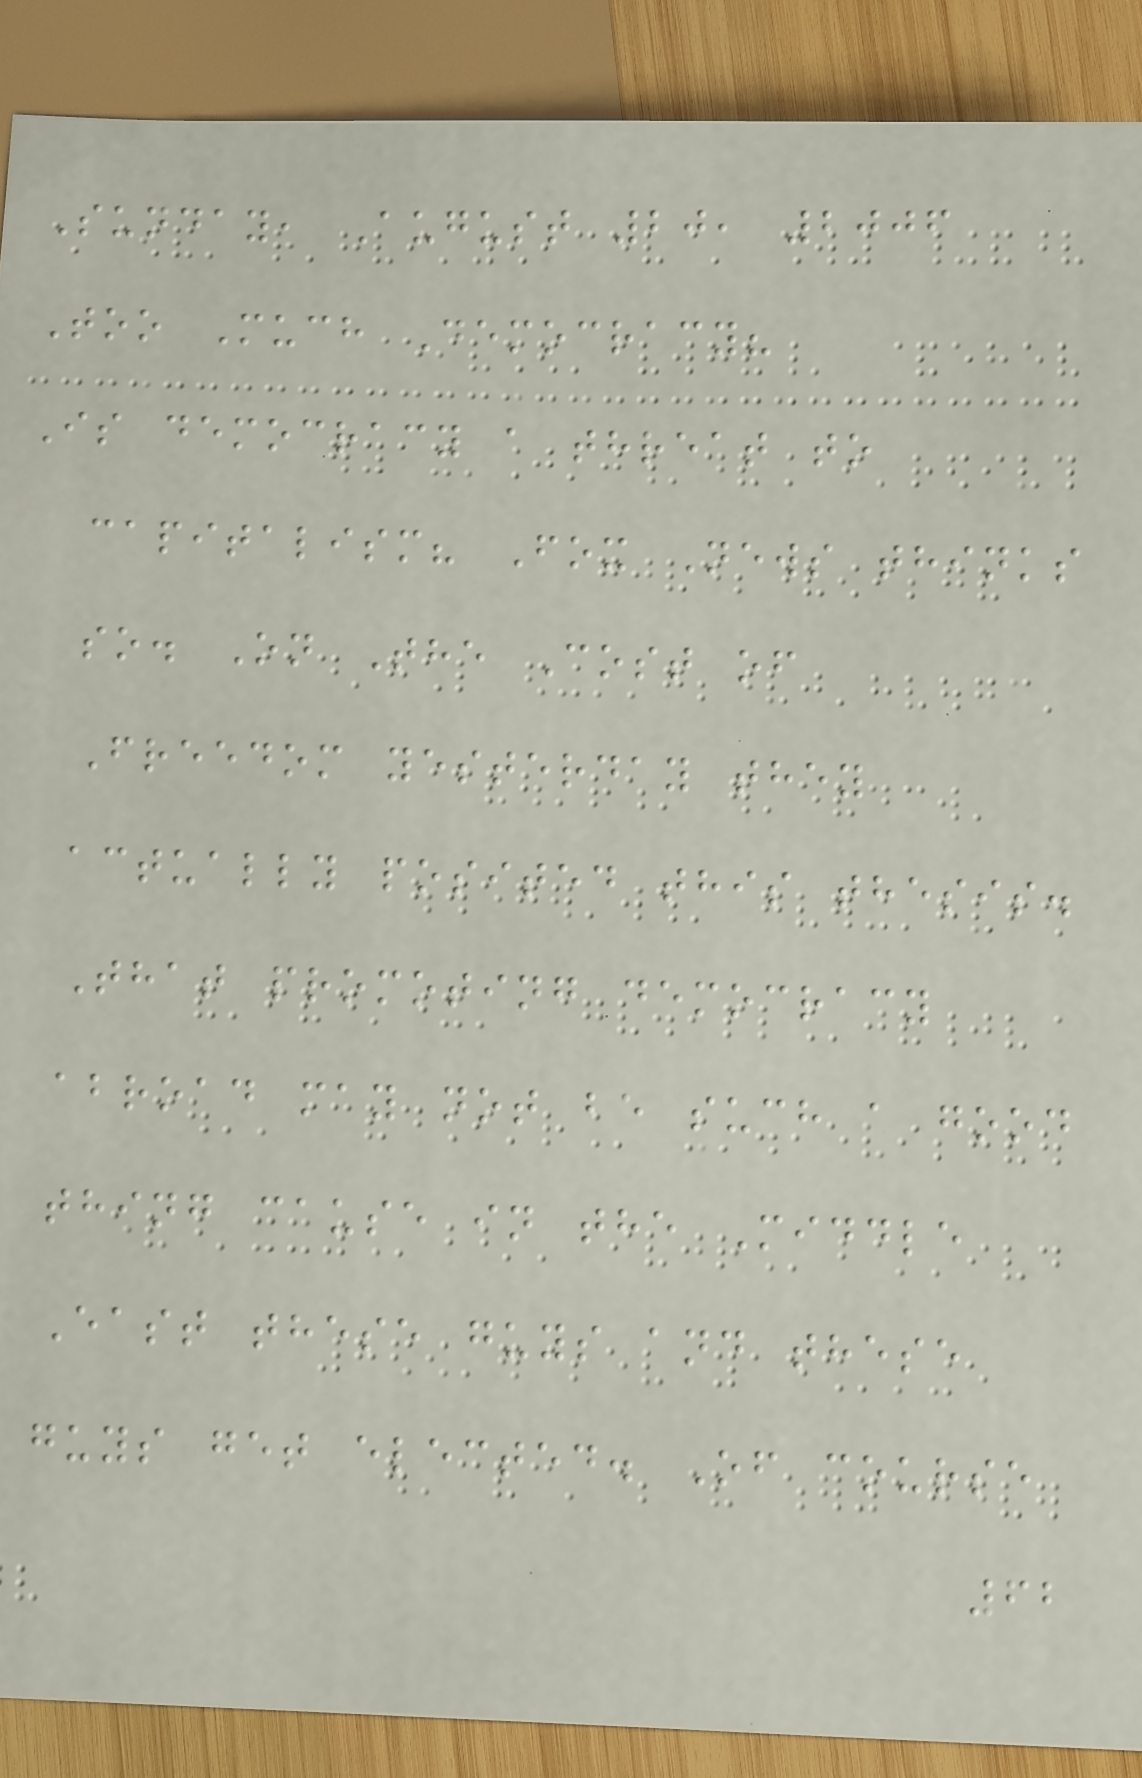Sunday, August 20, 2006
Too Much Democracy?
Is democracy a threat to
capitalism? Fox News thinks
so. On The Cost of
Freedom yesterday they
actually posited this thesis.
That promoting democracy
abroad may not be such a good
thing cause in the Middle
East these guys and these
guys get elected. Of course
62
